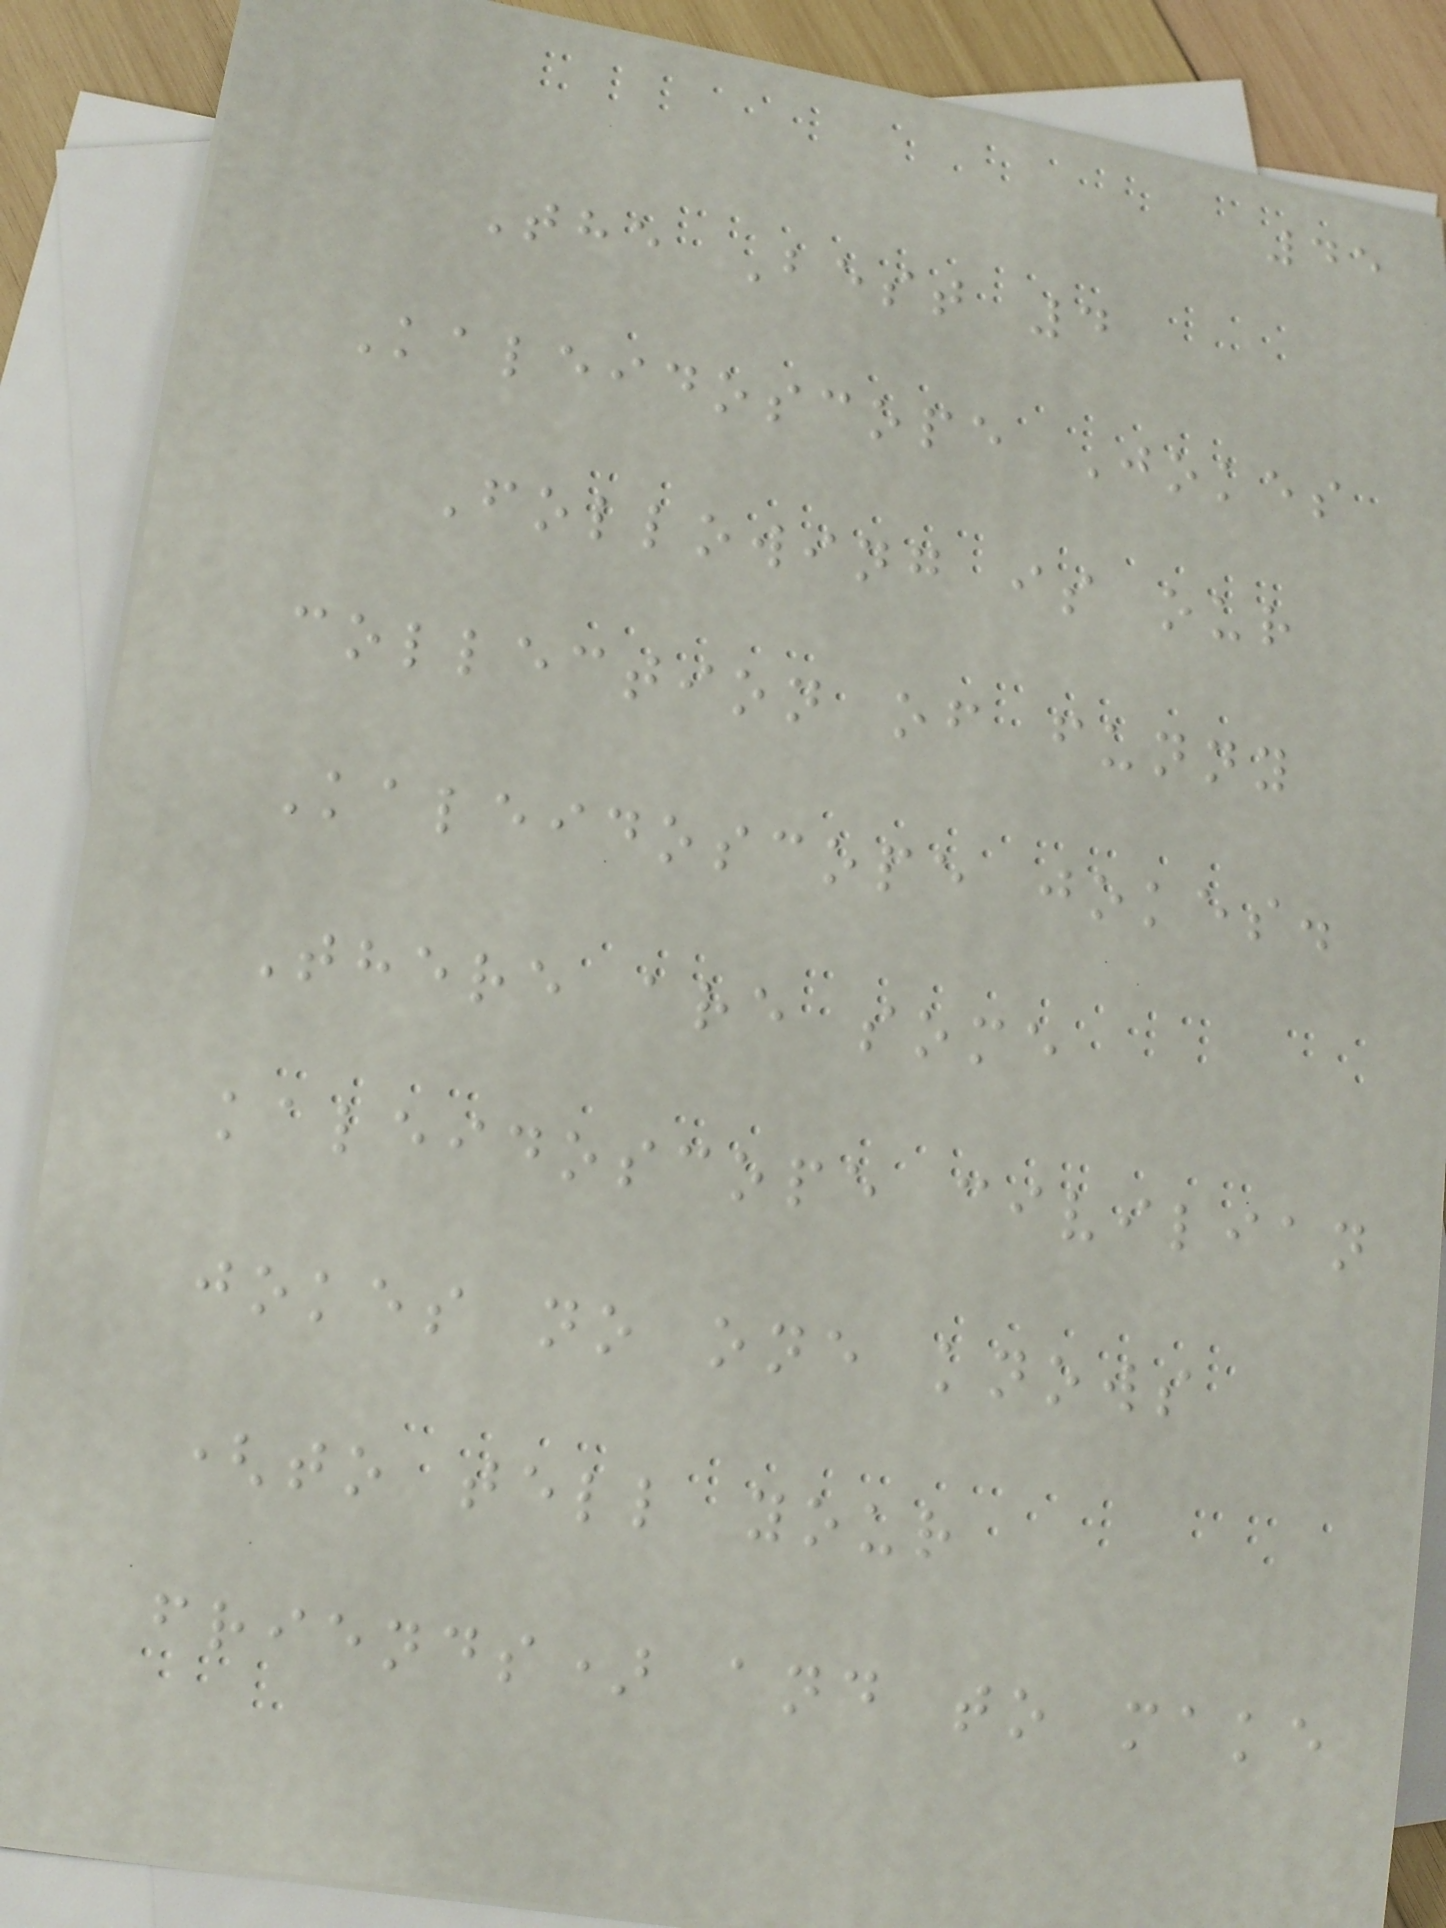45
The Best 4
Kaleidoscope Jokes
Following is our
collection of funny
Kaleidoscope jokes.
There are some
kaleidoscope civilian
jokes no one knows
(to tell your
friends) and to make
